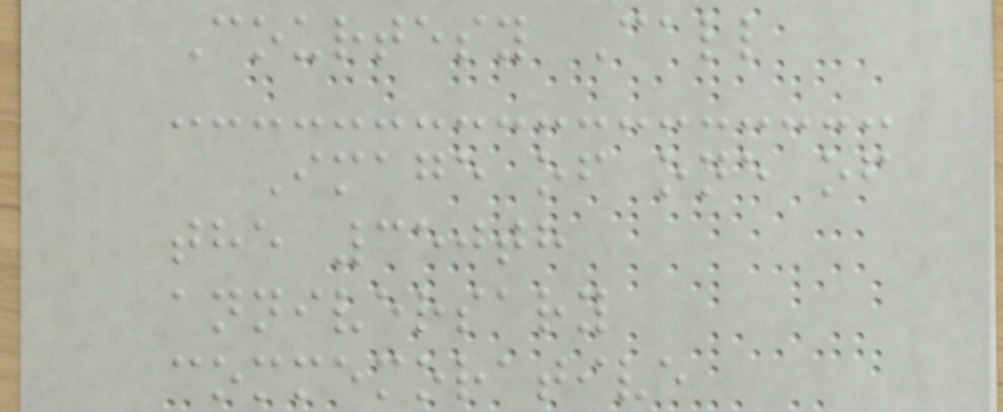Courtesy Call
Image of one of
the 350th
anniversary
commemorative
